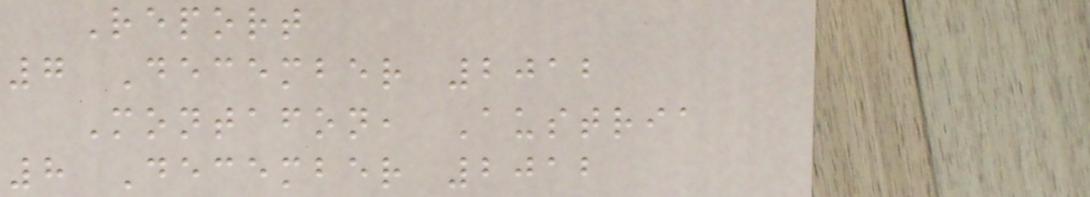Report
7 December 2012
Montafon, Austria
8 December 2012
